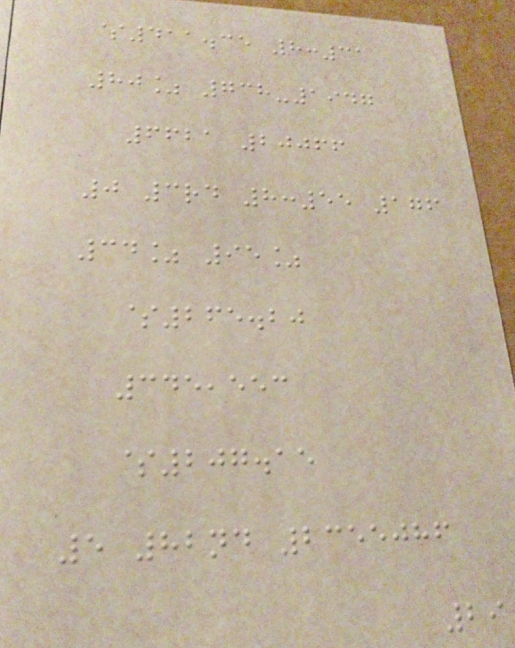$411.35 8:31
80% 738-1947
6621 20066
0 3rd 8:55 176
34% 95%
$265.20
345,553
$207.15
5 82nd 2355086
29
